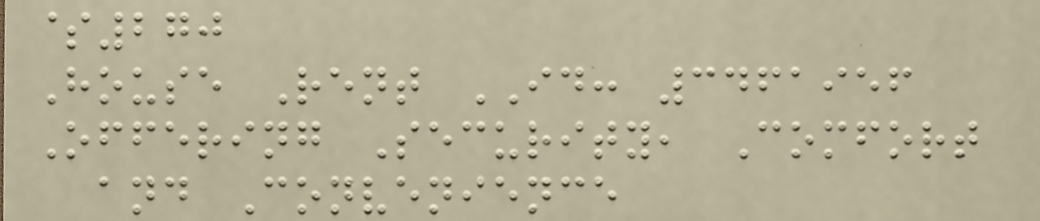$270
House Rent ID: 3461956
Offering Security, Comfort
and Convenience
